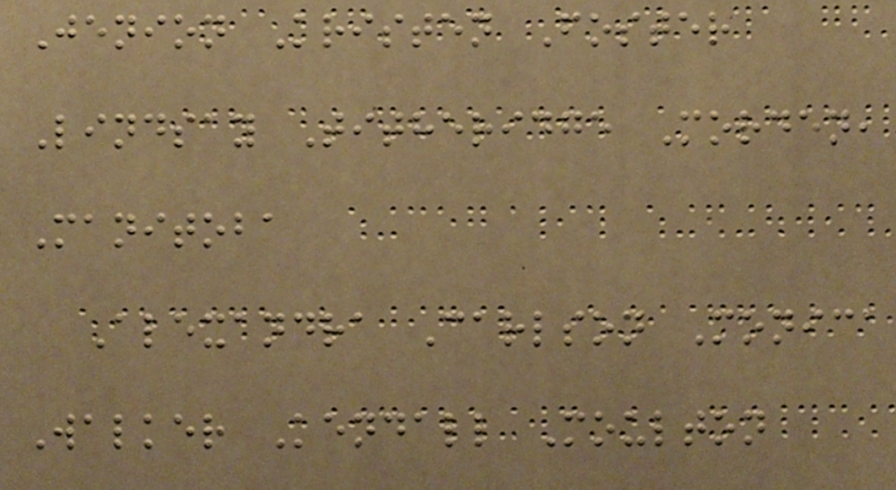Jenion Kristen Foster
Lindsay Titheridge Morden,
Manitoba
Alexandra Carlson Monica
Walker Kendall Moulton
